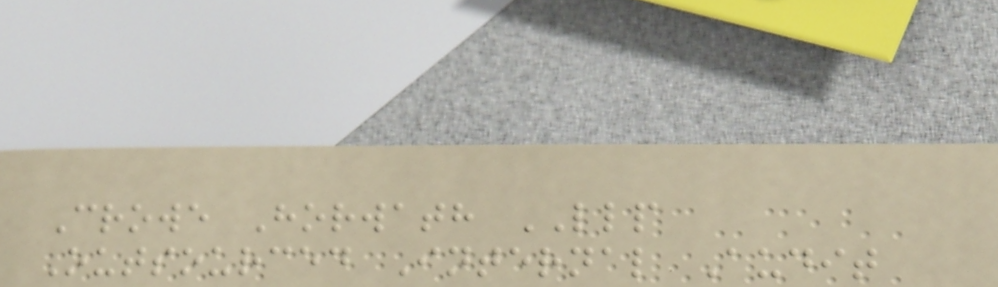Crowe Horwath LLP
Outsourced Internal Audit
